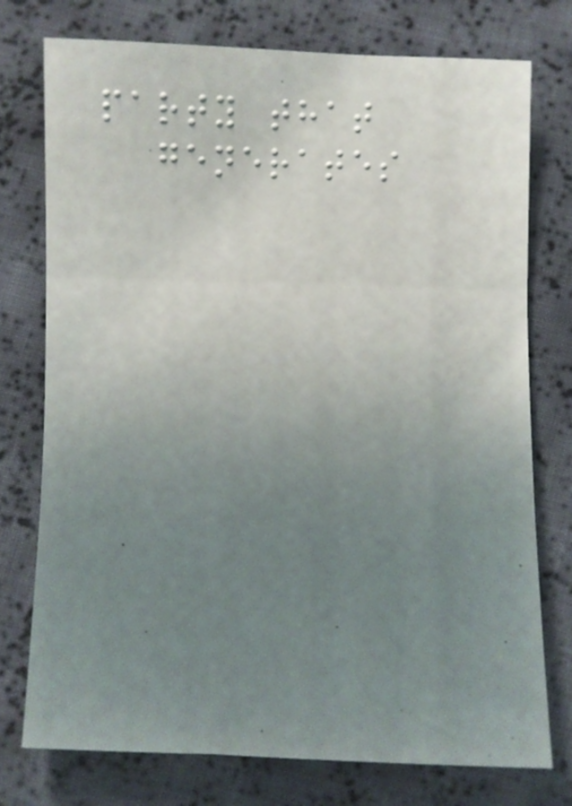party that
generates
